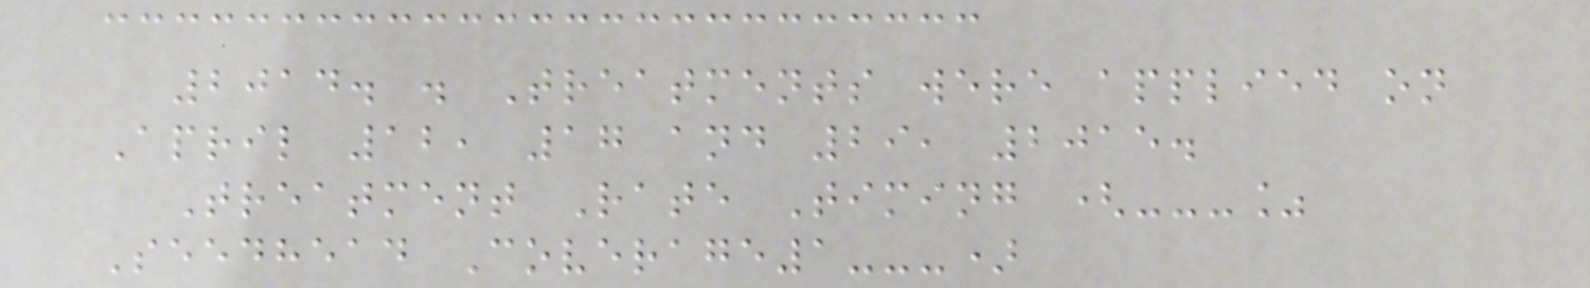2014. . Treatments were applied on
April 12, 17 and 29, 2015.
Treatment Rate Timing (---%
Seedhead Coverage1---)
